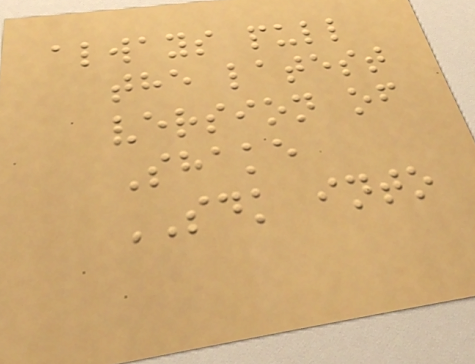always pull
the latest
version of
Shake
SDK into
